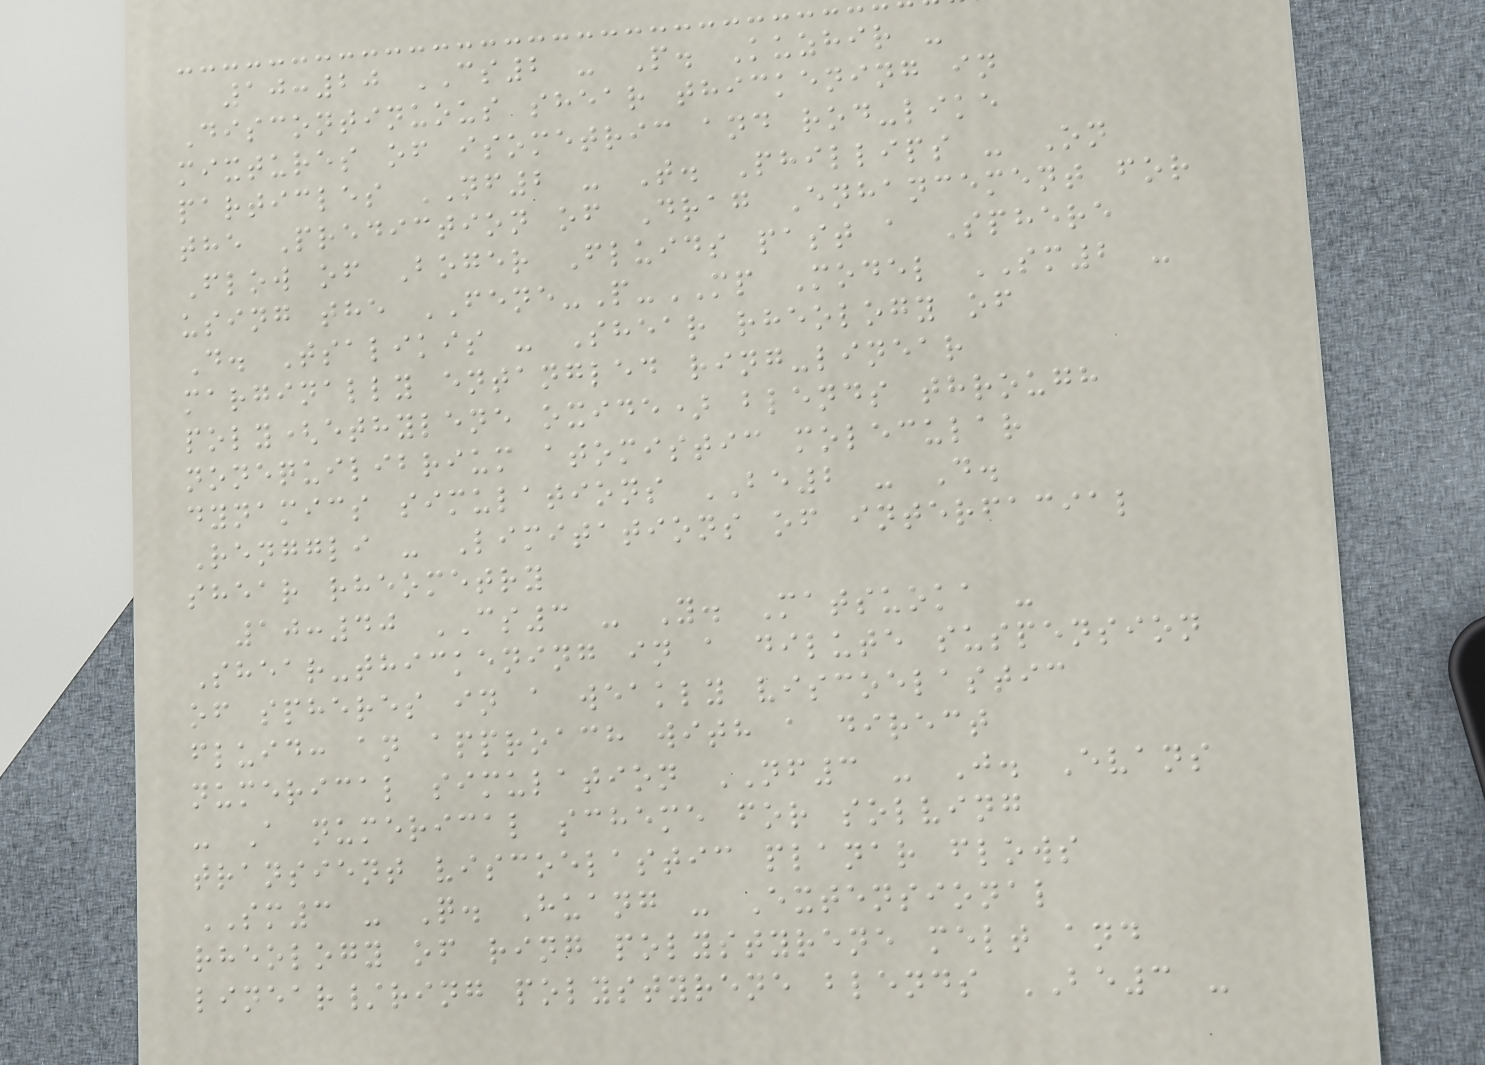10:20 CS2 - P. Kuzhir -
Discontinuous shear thickening in
mixtures of isometric and rod-like
particles NF2 - T. Phillips - On
the Prediction of Drag Enhancement for
Flow of Boger Fluids past a Sphere
using the FENE-P-MP Model SM2 -
D. Tsalikis - Shear rheology of
marginally entangled ring-linear
poly(ethylene oxide) blends through
nonequilibrium atomistic molecular
dynamics simulations BE2 - D.
Renggli - Limitations of interfacial
shear rheometry
10:40 CS3 - Y. Matsuoka -
Shear-thickening in a dilute suspension
of spheres in a weakly viscoelastic
fluid: an approach with a direct
numerical simulation NF3 - J. Evans
- A numerical scheme for solving
transient viscoelastic planar flows
SM3 - Q. Huang - Extensional
rheology of ring polystyrene melt and
linear/ring polystyrene blends BE3 -
